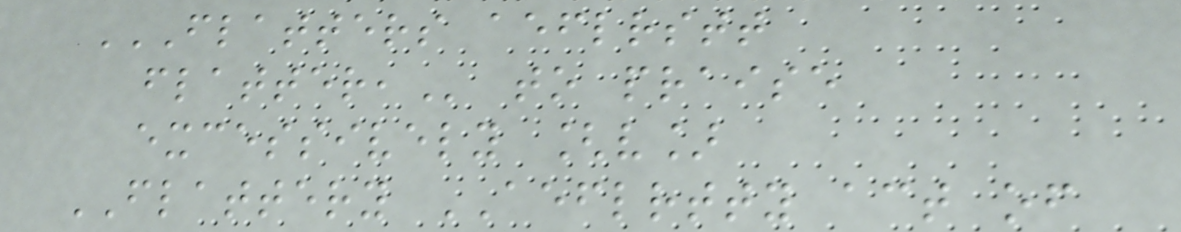FLATTERS AEFLRSTT
FLATTER, to praise
excessively [v]
FLATTERY AEFLRTTY act of
